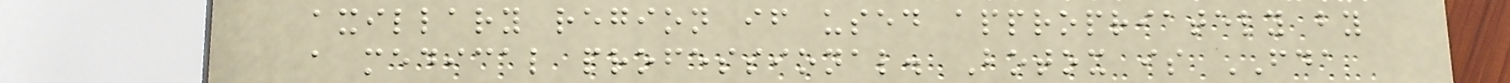axillary region if used appropriately by
a medical professional. Botox is FDA
